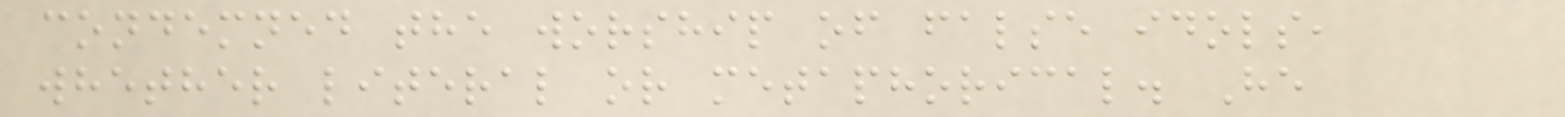condemned the worship of false idols,
whether literal or metaphorical. He
